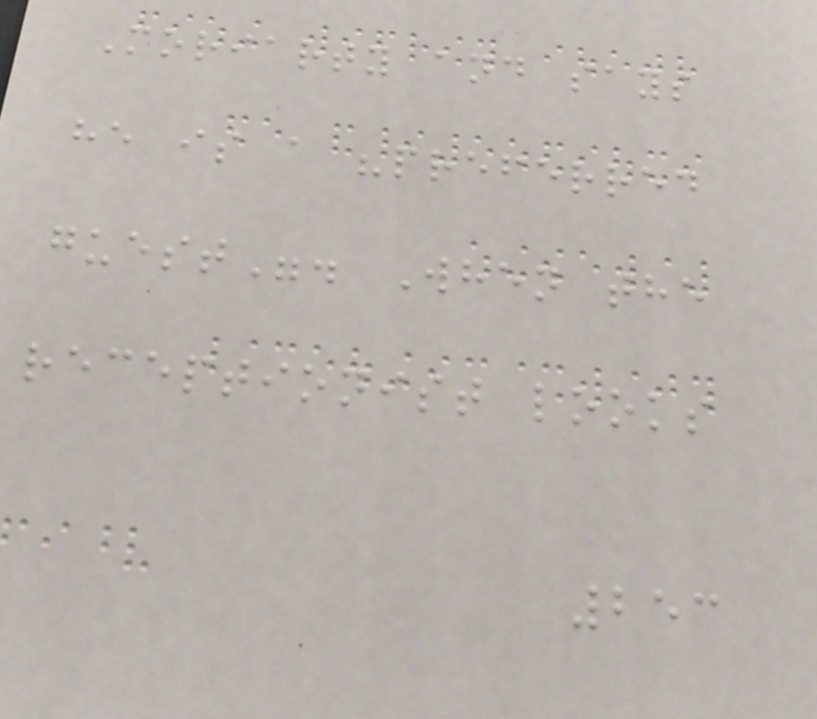Moriarty and says
he is a "preferred
guest". When the
receptionist looks
253
